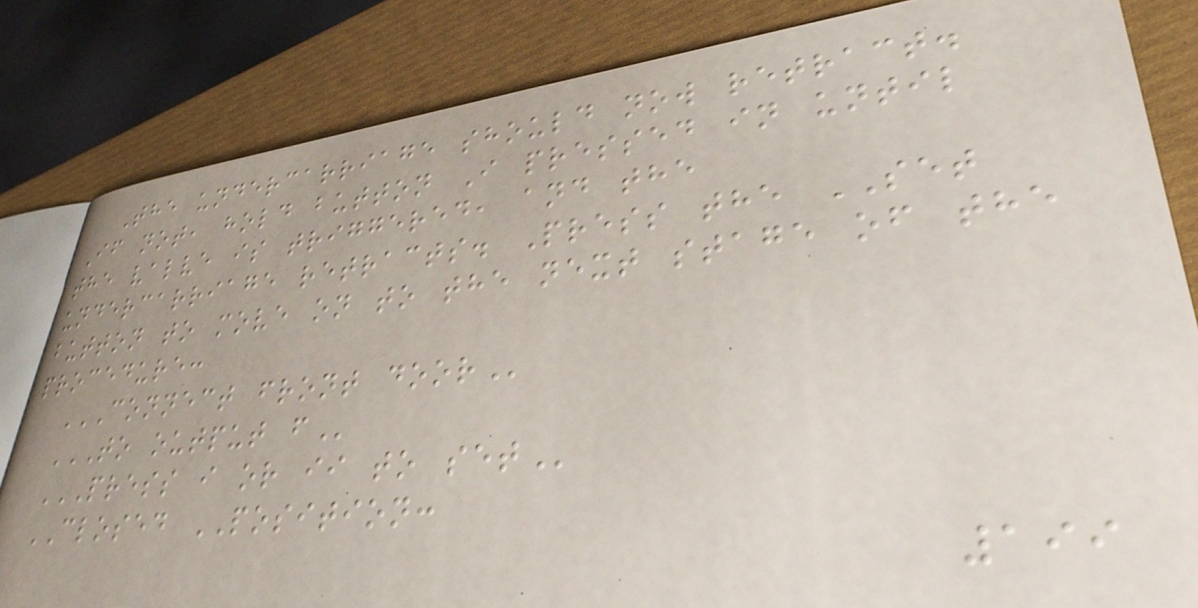The undercarriage should now retract.
If not, hold button I pressed in until
the valve is triggered, and the
undercarriage retracts. Press the SET
button to move on to the next stage of the
procedure:
CONNECT FRONT DOOR
TO OUTPUT F
PRESS I OR II TO SET
CLOSED POSITION:
199
